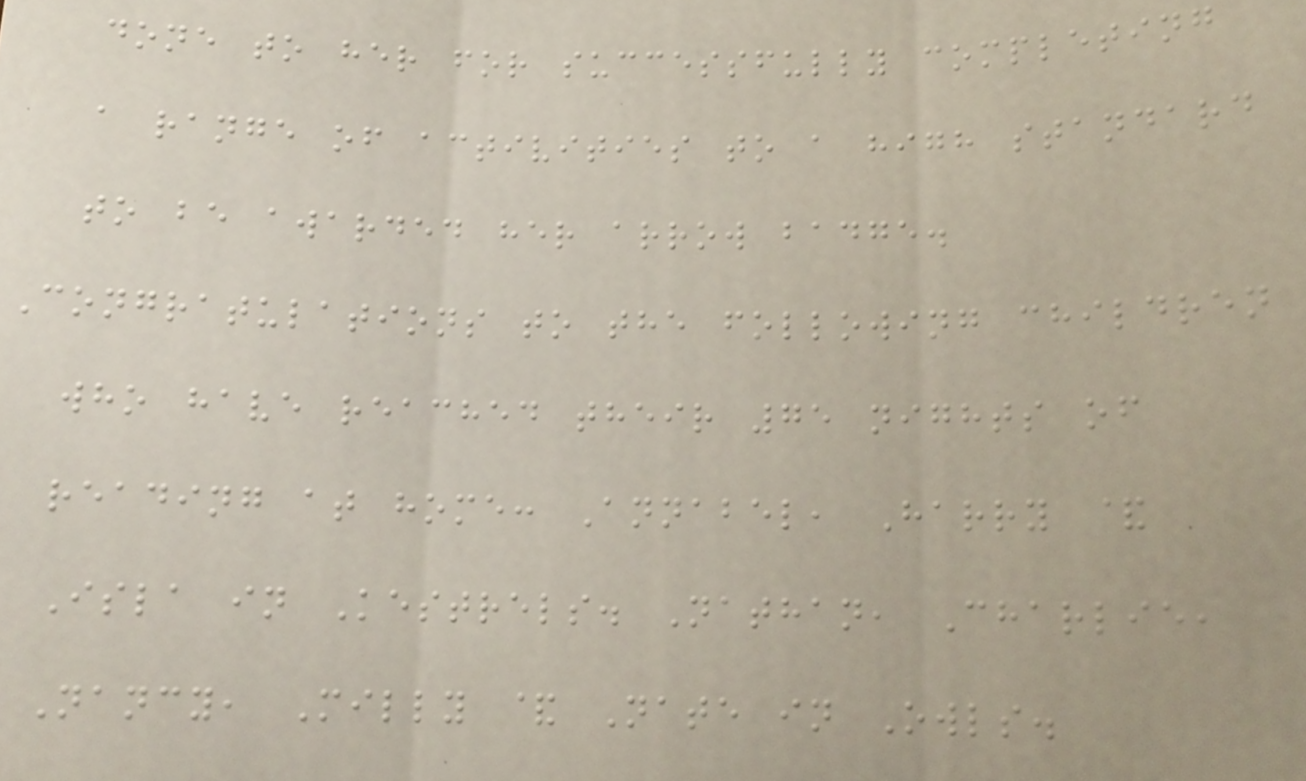done to her for successfully completing
a range of activities to a high standard
to be awarded her arrow badge.
Congratulations to the following children
who have reached their 75 nights of
reading at home: Annabel, Harry &
Isla in Kestrels. Nathan, Charlie,
Nancy, Milly & Nate in Owls.
